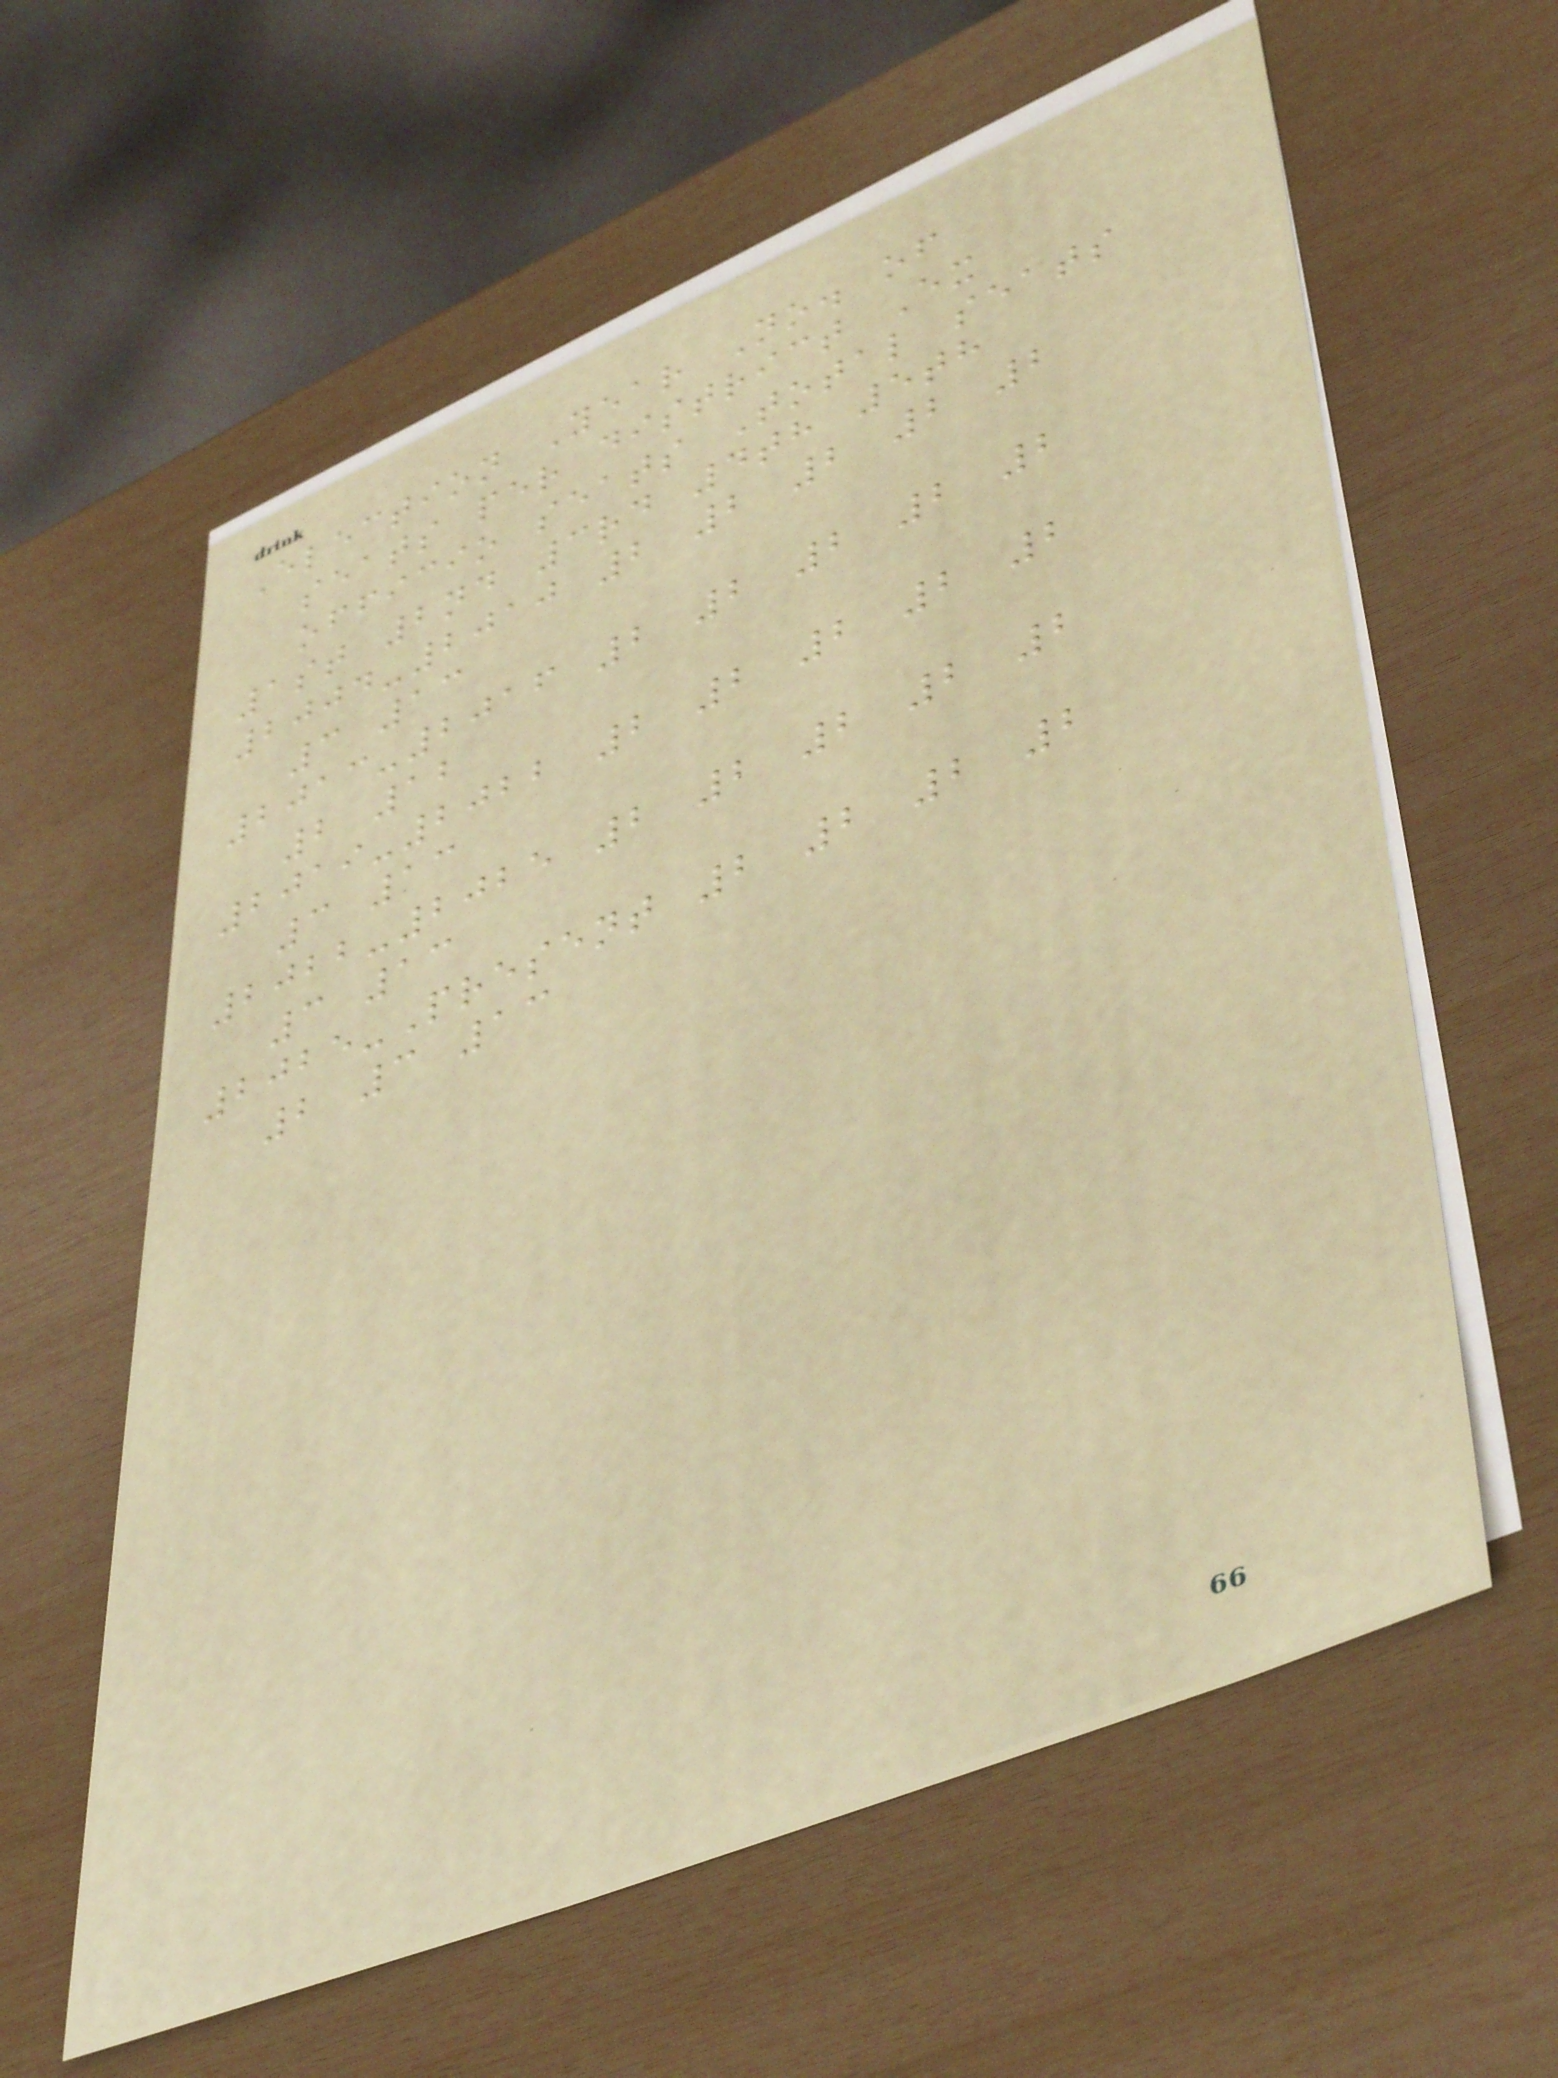Election Year No. of
seats per district Ex
officio seats Total seats
1st 2nd 3rd 4th 5th
2004-2010 2 2 2 2 2
3 13
2013-2016 2 2 2 2 2
2 12
2019-2022 2 2 2 2 2
3 13
2022-2025 2 2 2 2 2
3 13
2025-Present 2 2 2 2
2 3 13
